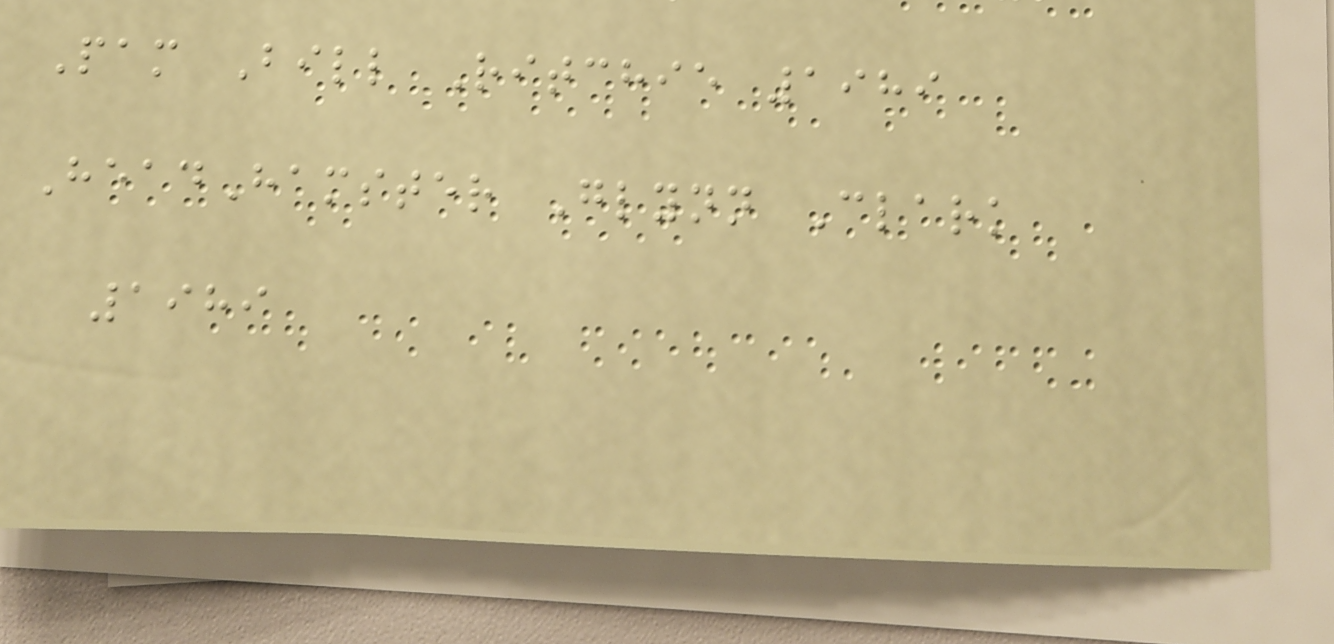Pam Bill Ritchie 1989
HeadHamster Glynn Clark
1989
